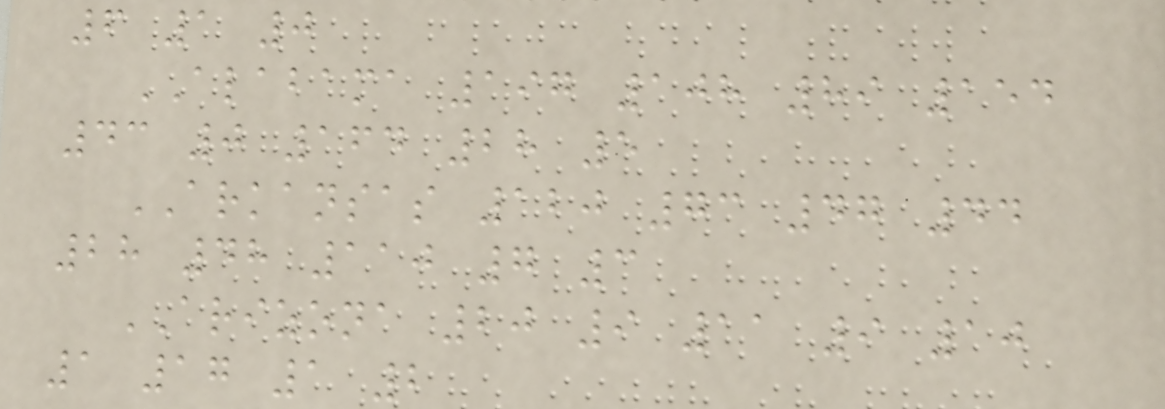6 1 0
ALABAMA 197 108 89 154
43 0 164 28 5
ARKANSAS 120 73 47 44
28 48 110 7 3
ARIZONA 20 9 11 9 10
1 17 1 2
